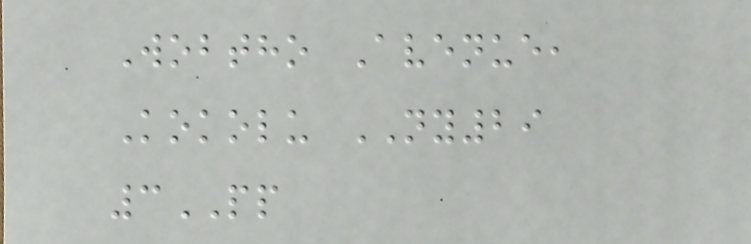Wobtho Avenue,
Kokolu NY29
3PP
